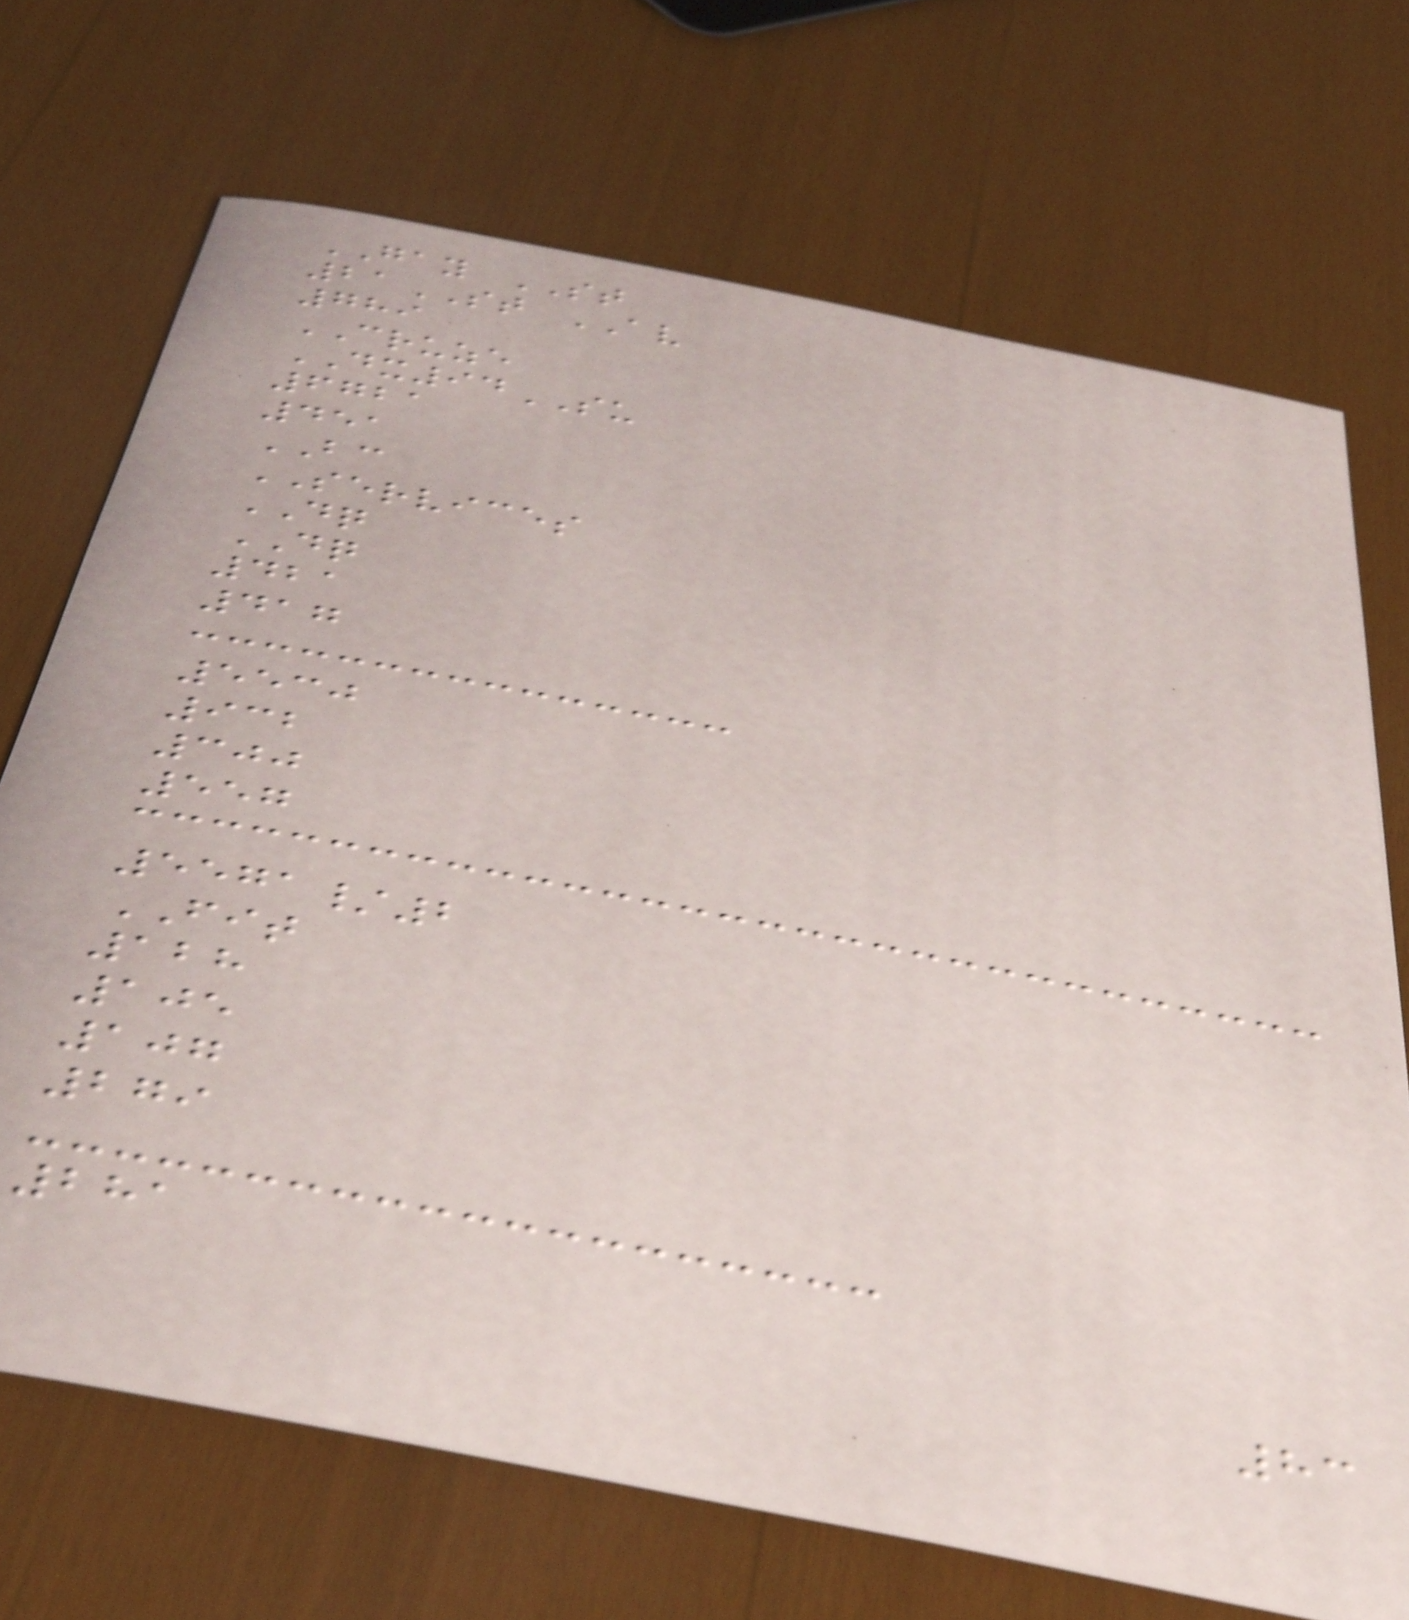GAY ST
21ST AV
789
CRUZE
DX94SU
6721
451
BC
SERVICES
DQ
DQ
421
417
5530
932
300
557
5571/2
FIT
128
105
107
279
281
83
